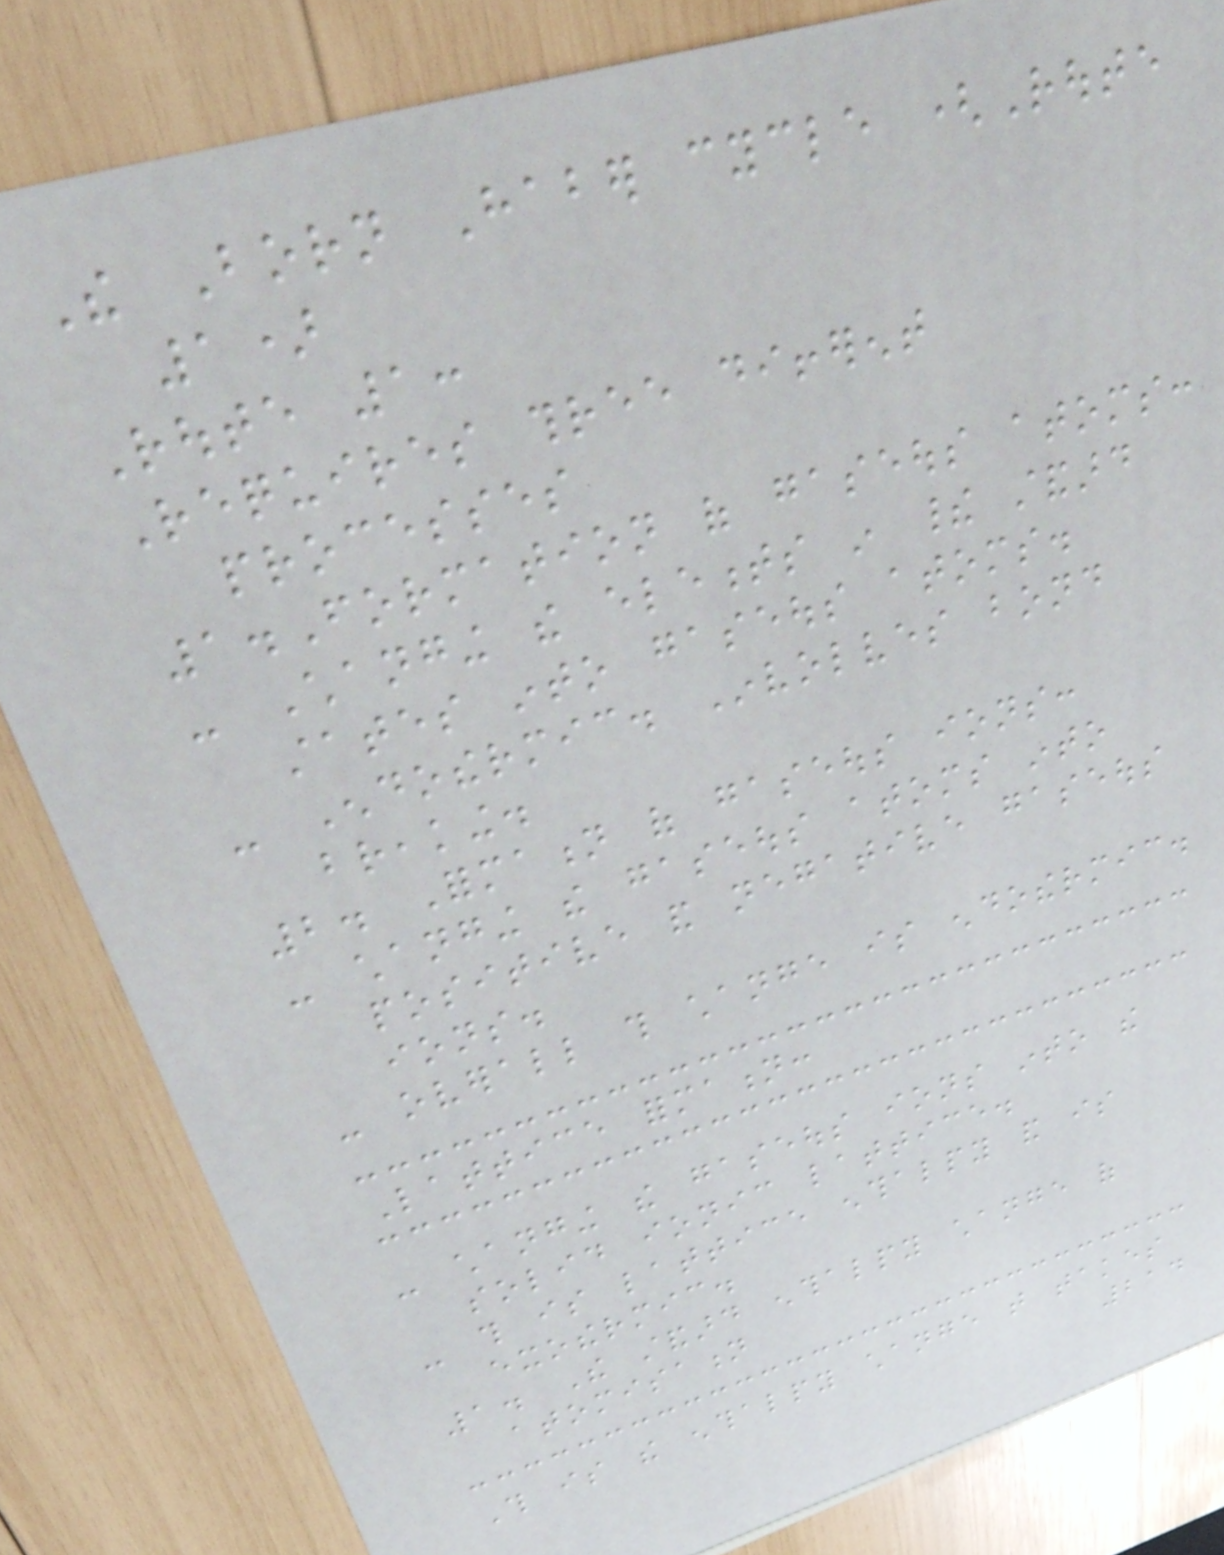The Born Haber cycle (Route
1)
Route 1:
Requires three different
processes
1.Formation of gaseous atoms:
- Changing the elements in their standard
states into gaseous atoms.
- Endothermic. Involves bond
breaking.
2. Formation of gaseous ions:
- changing the gaseous atoms into
positive and negative gaseous
ions.
- overall this change is endothermic.
Lattice formation:
- changing the gaseous ions into the
solid ionic lattice.
- this is lattice enthalpy and is
exothermic.
1. The standard enthalpy change of
atomisation
This is the enthalpy change that takes
214
